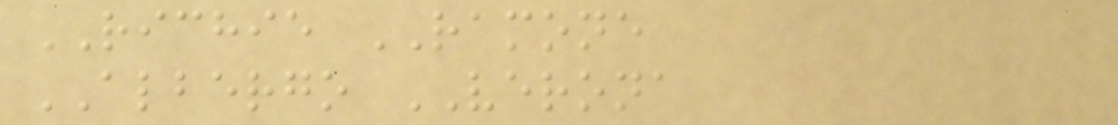RICHIE RAMONE
ALBERGO VERONA
